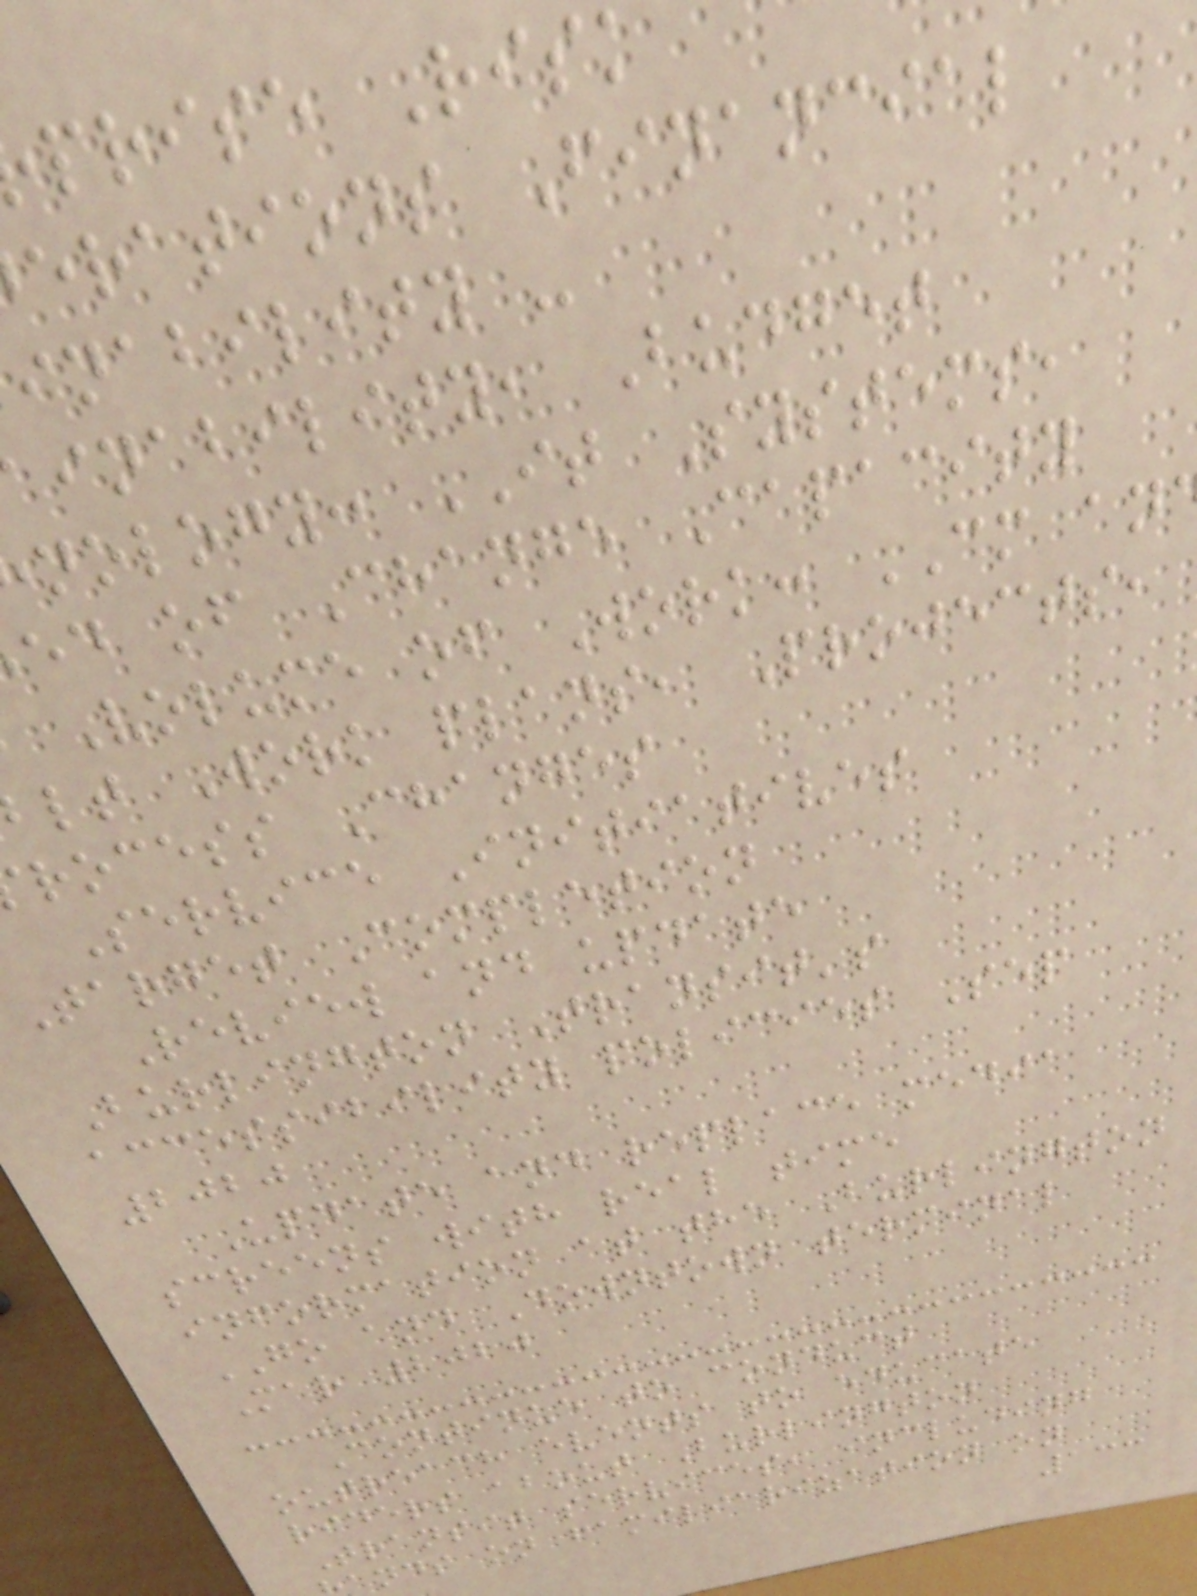prise Risk
erations Financial
inability -
inability, Budget
nology: IT Systems,
ed of Change Capacity
Volume of Work: CM an
lt Work plans, Projects,
rocess Changes
Service Initiatives
Target Completion
Review and update
Burlington Transit's
accessibility policies Sep
2020
Update and replace media
screens with real time
information at the Burlington
GO and Downtown terminal
Mar 2020
Continue to conduct
outreach events to educate
riders about Burlington
Transit services, including
ands on familiarization on
133
